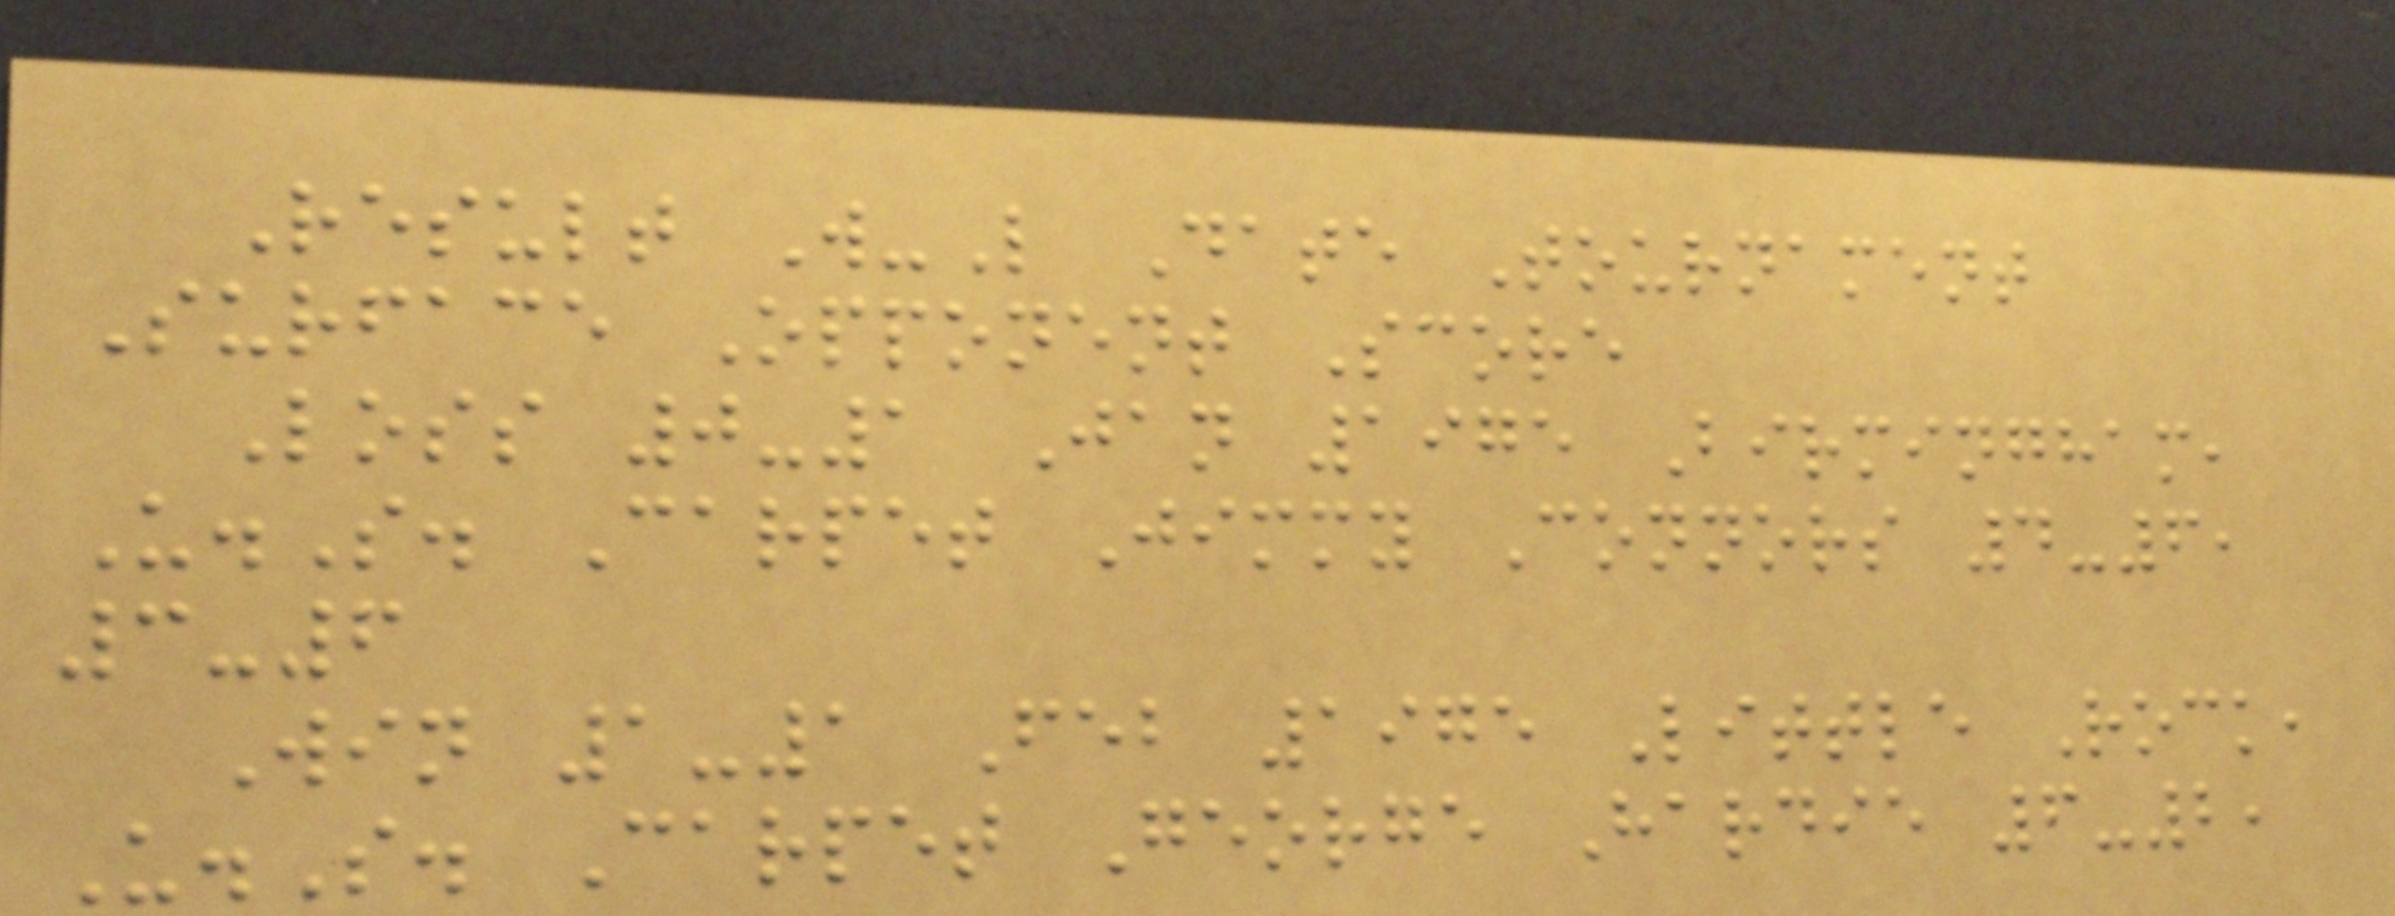Result W-L Date Tournament
Surface Opponent Score
Loss 0-1 Jan 1975 Birmingham,
U.S. Carpet Jimmy Connors 4-6,
3-6
Win 1-1 Feb 1975 Little Rock,
U.S. Carpet George Hardie 6-2,
